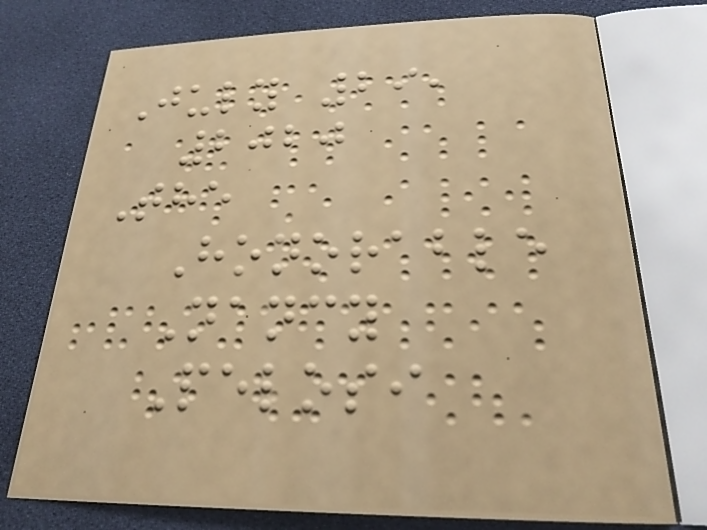July 29,
2020
The
Honorable
Nancy
Pelosi
